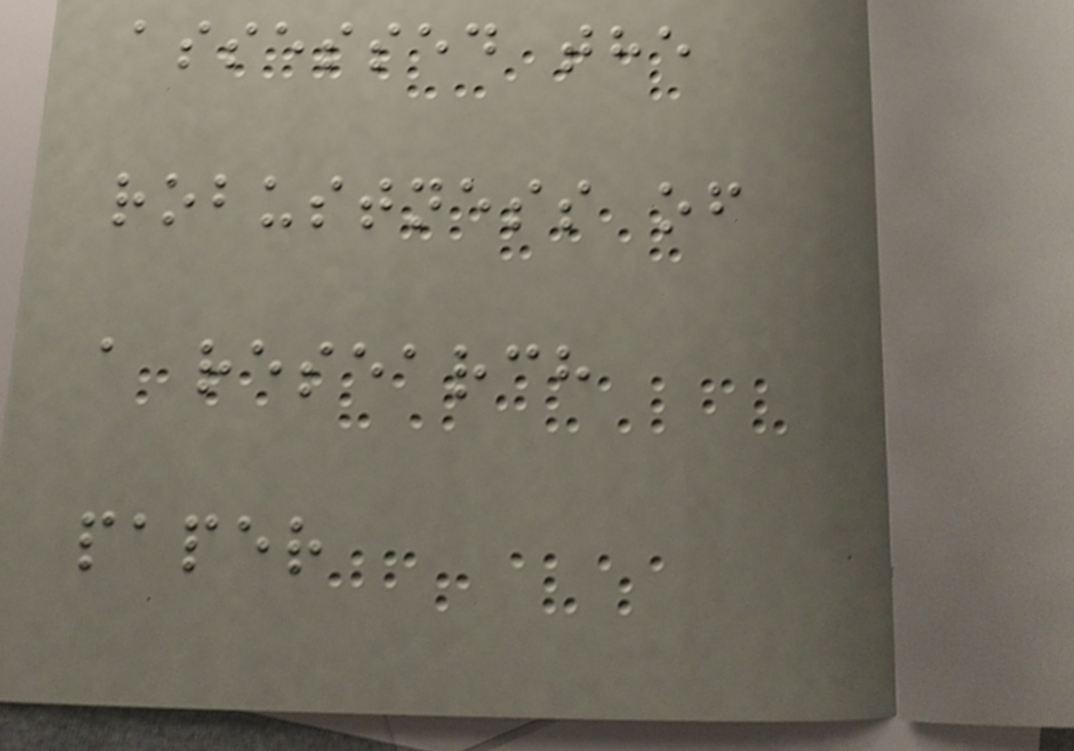assessed the
robustness of
a research
paper
